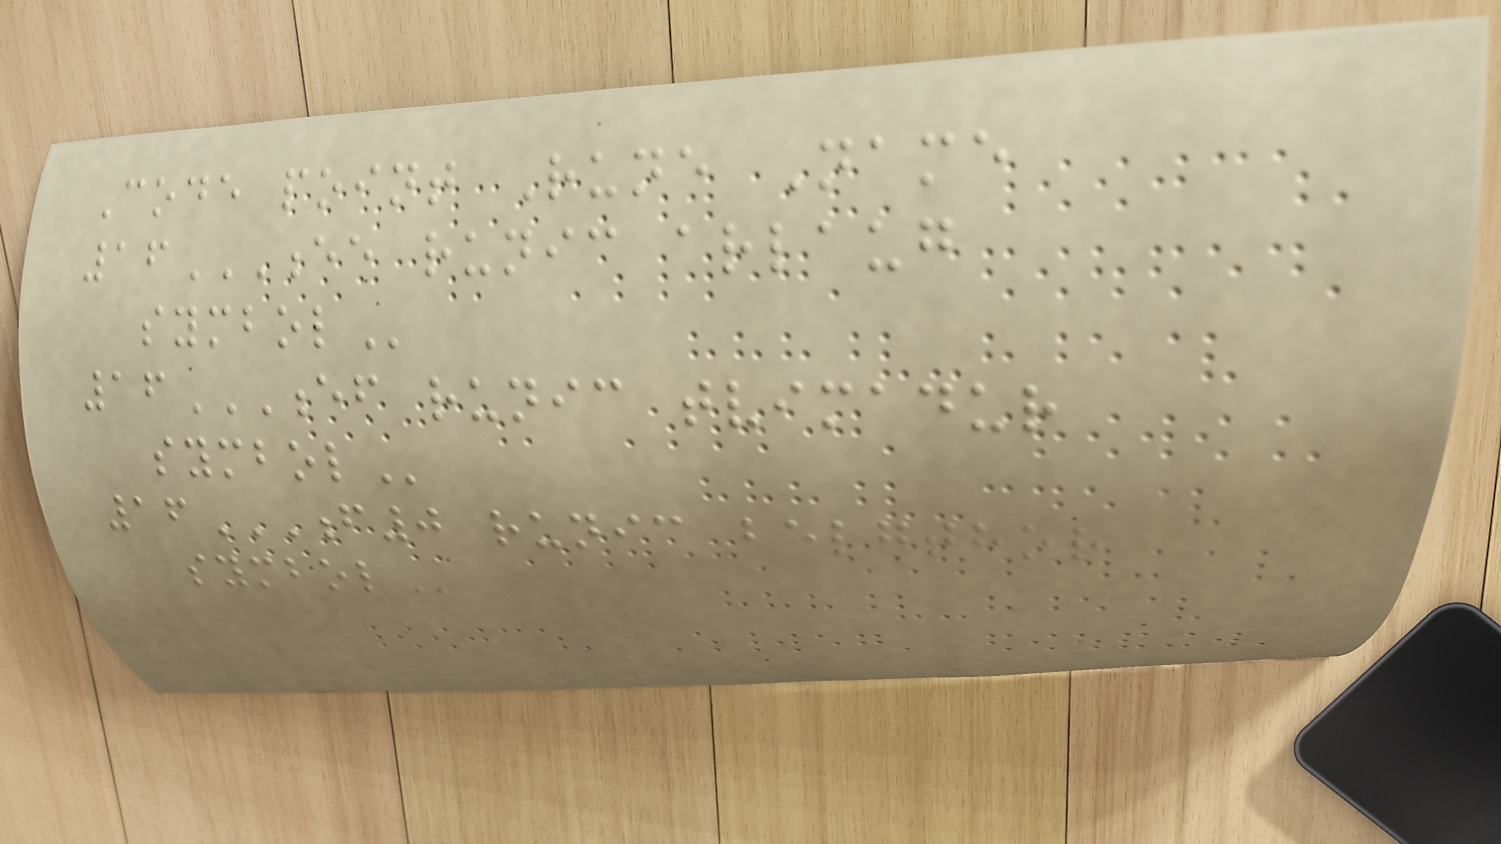Code point Rune Name
16EE RUNIC ARLAUG
SYMBOL
16EF RUNIC TVIMADUR
SYMBOL
16F0 RUNIC BELGTHOR
SYMBOL
